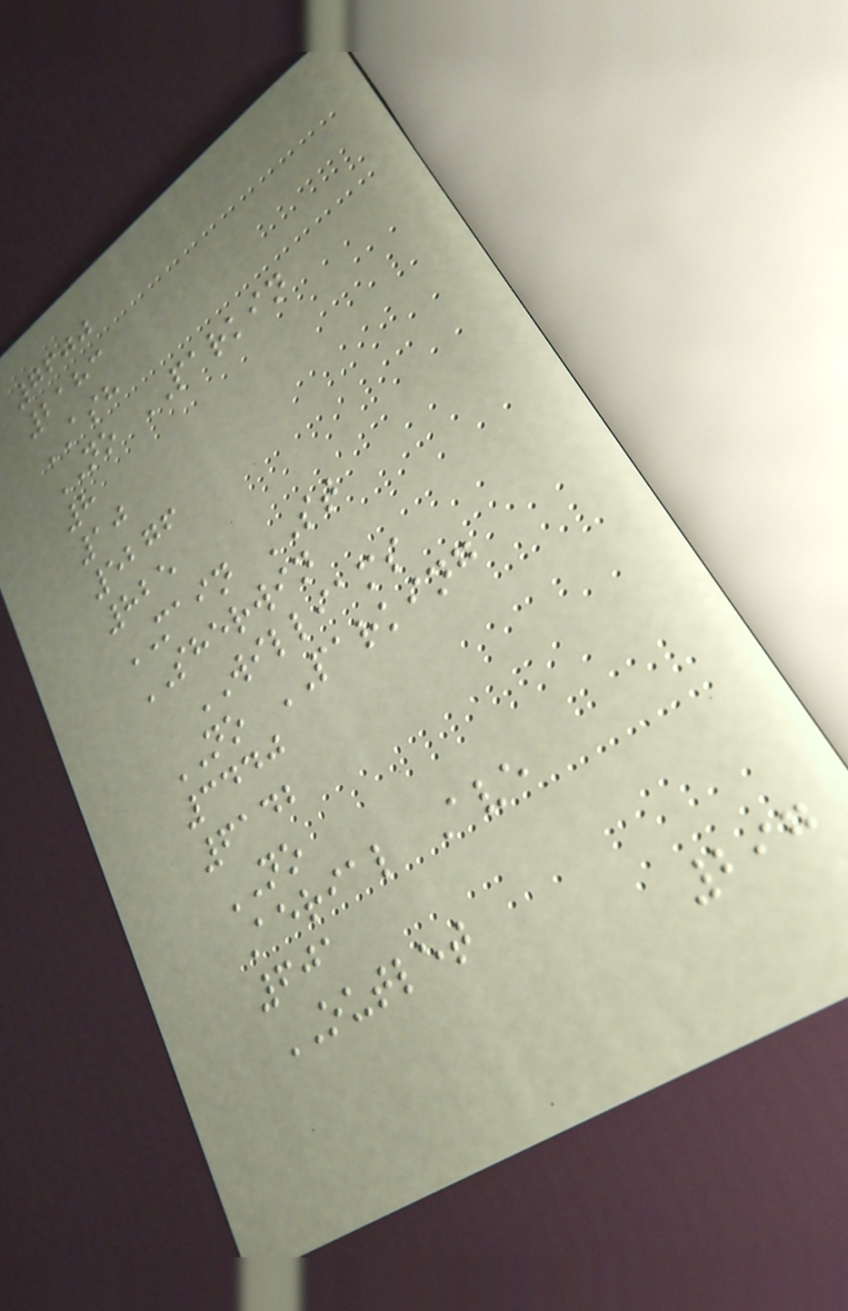7600
2183
ASH
NO PARKIN
8
10
5276
825
MAIN ST
SHERWIN
WILLIAMS
NO PARKING
3440
6142
NO
Aerial Ave
601
OUTLET
297
